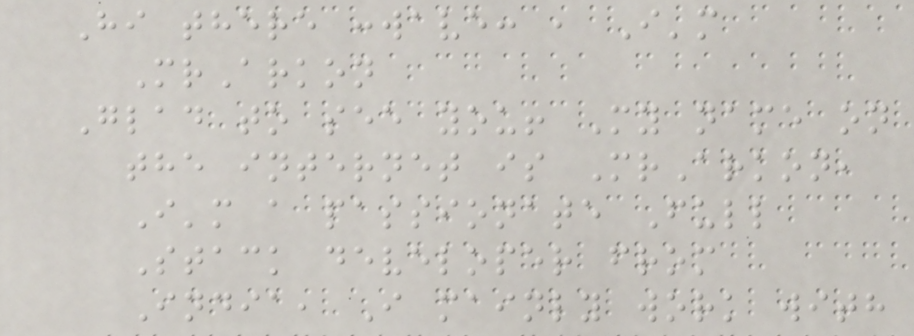Hi there :wave: , I'm
MrArkon
Glad to see you! My name on
the internet is MrArkon,
I'm a passionate Full
Stack developer from
India, I mainly work with
